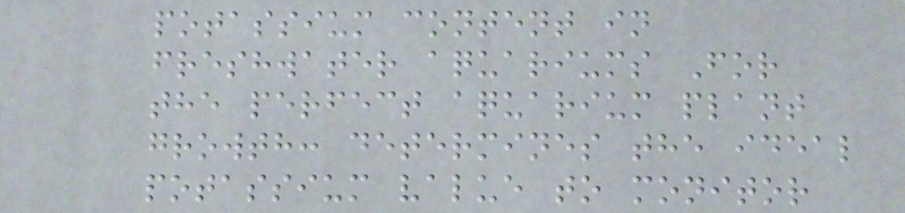potassium content in
freshwater aquariums For
the perfect aquarium plant
growth: determines the ideal
potassium value to monitor
